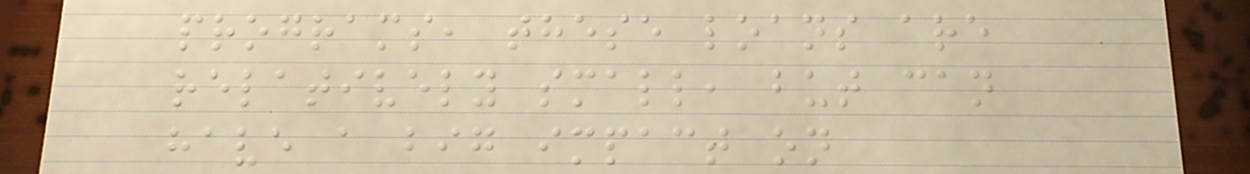programs, these loans are
relatively small, but can
have a big impact on
